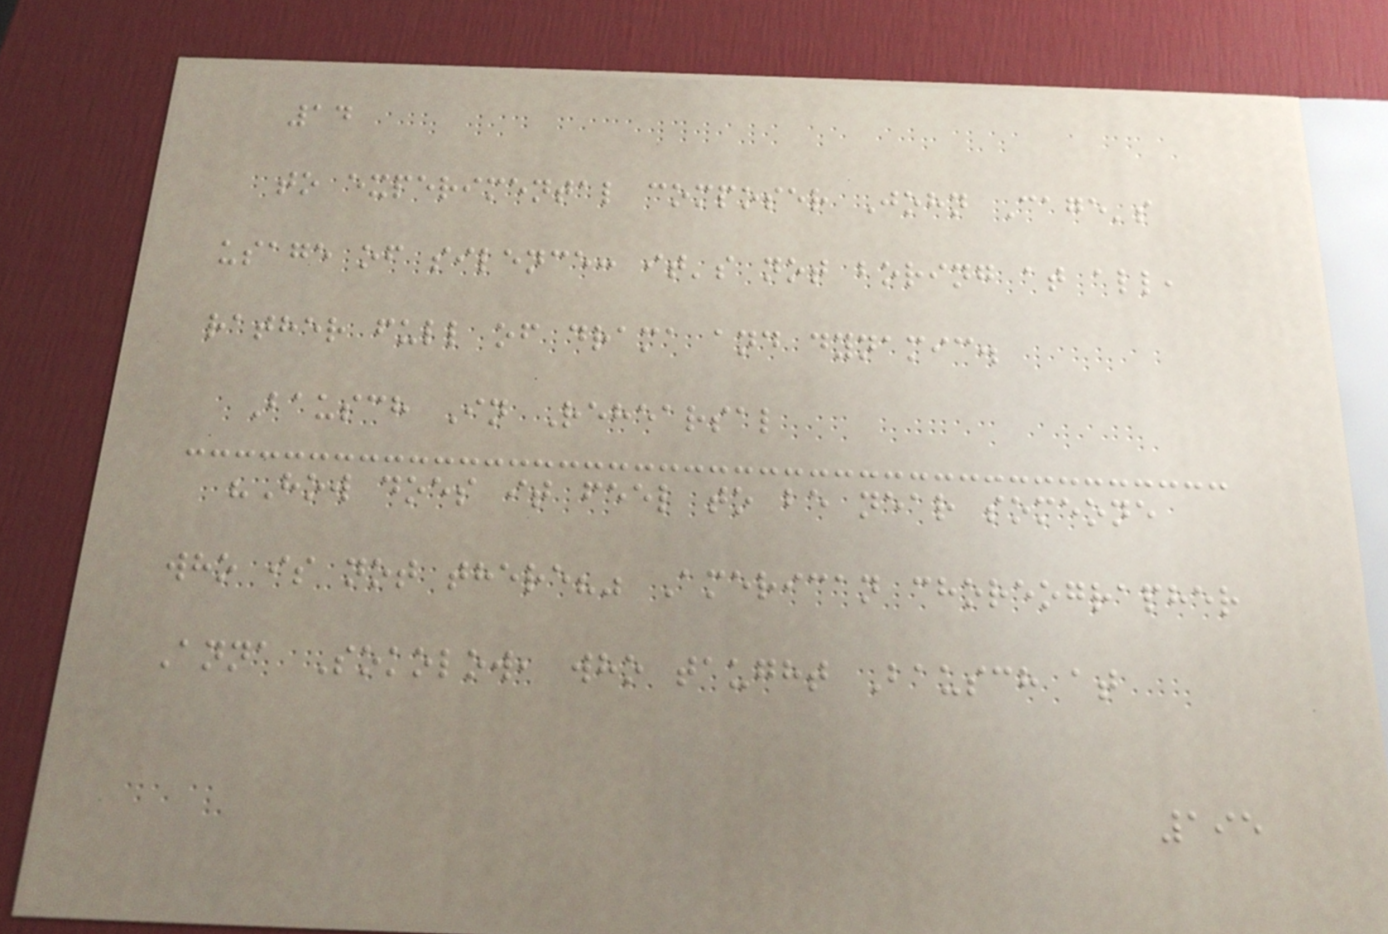14
to experimental composer John Cage's
usage of silence: it's not boring at all,
rather full of drama and dynamic.
Bausch In Rehearsal
"How does it feel to be near someone
who is not there?" American choreographer
Anna Sokolow, who taught Bausch at
195
